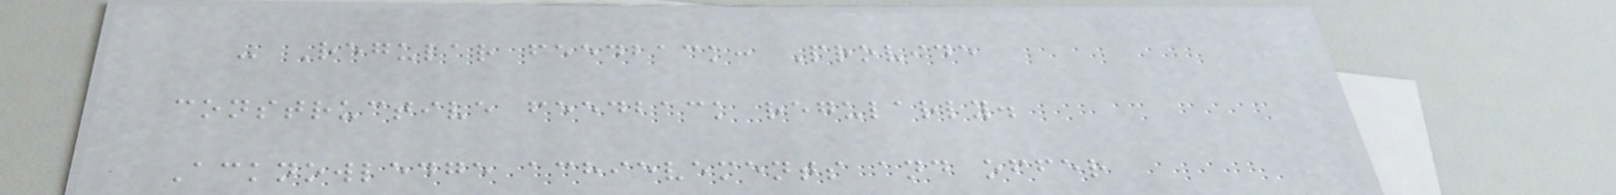- Regular feedback: Provide
constructive feedback regularly.
Acknowledge achievements and offer
